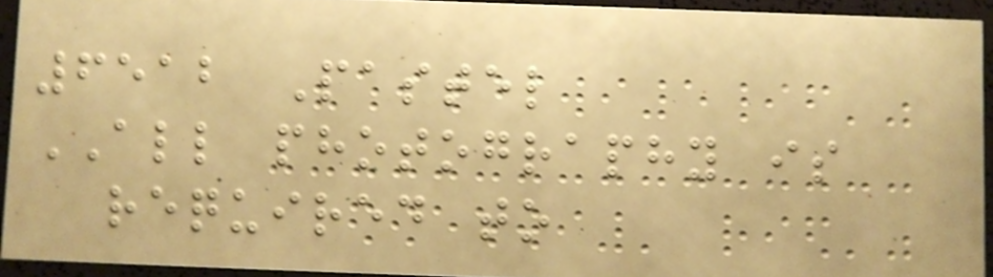6512 Pastel
ALL photography is
required to
